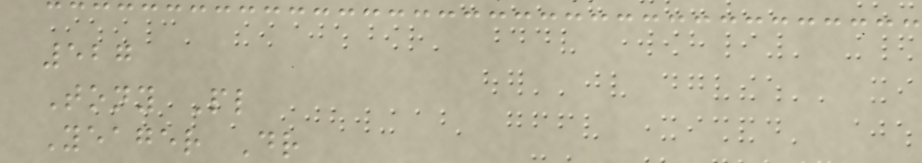527
Tony Pl
Yeager Dr
